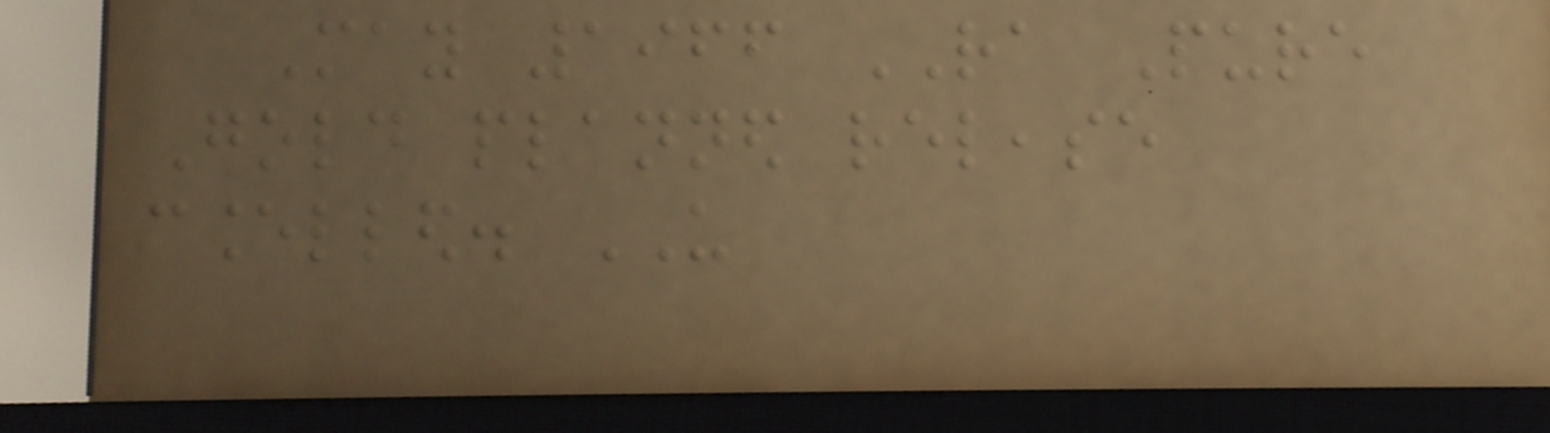May 1966 RA Pure
Gold planned release
cancelled. US
